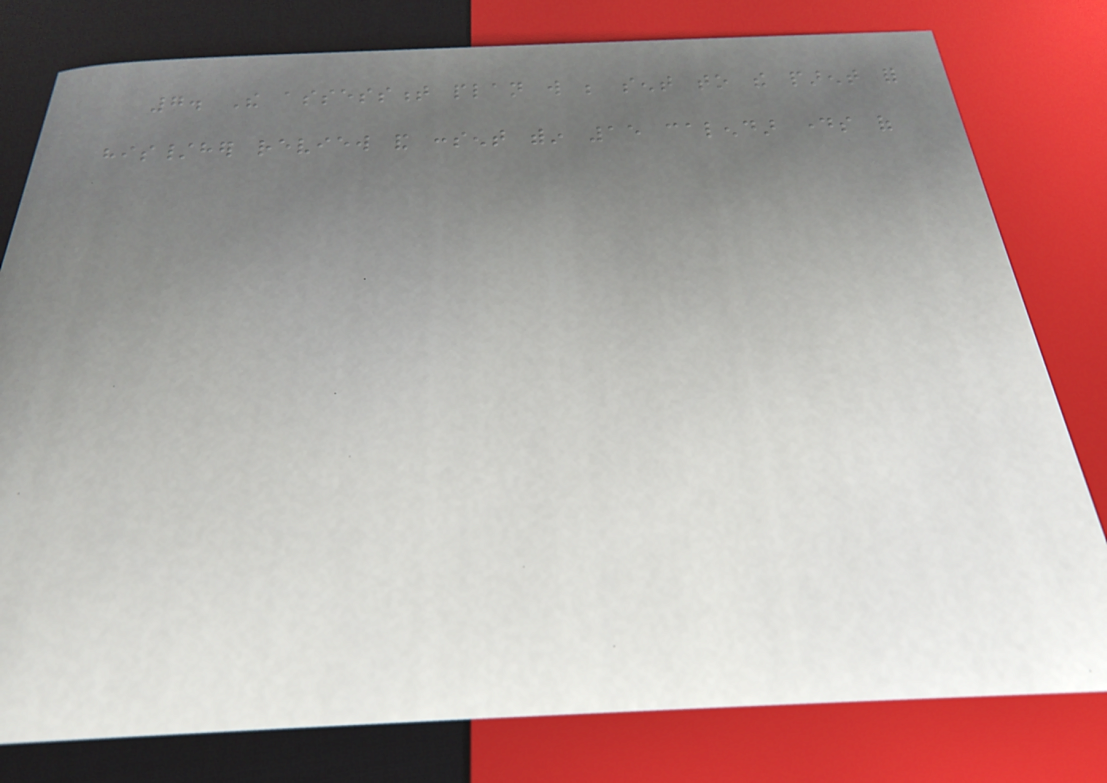7. The assessment plan will be sent to the parent for
his/her review and consent within 15 calendar days of
